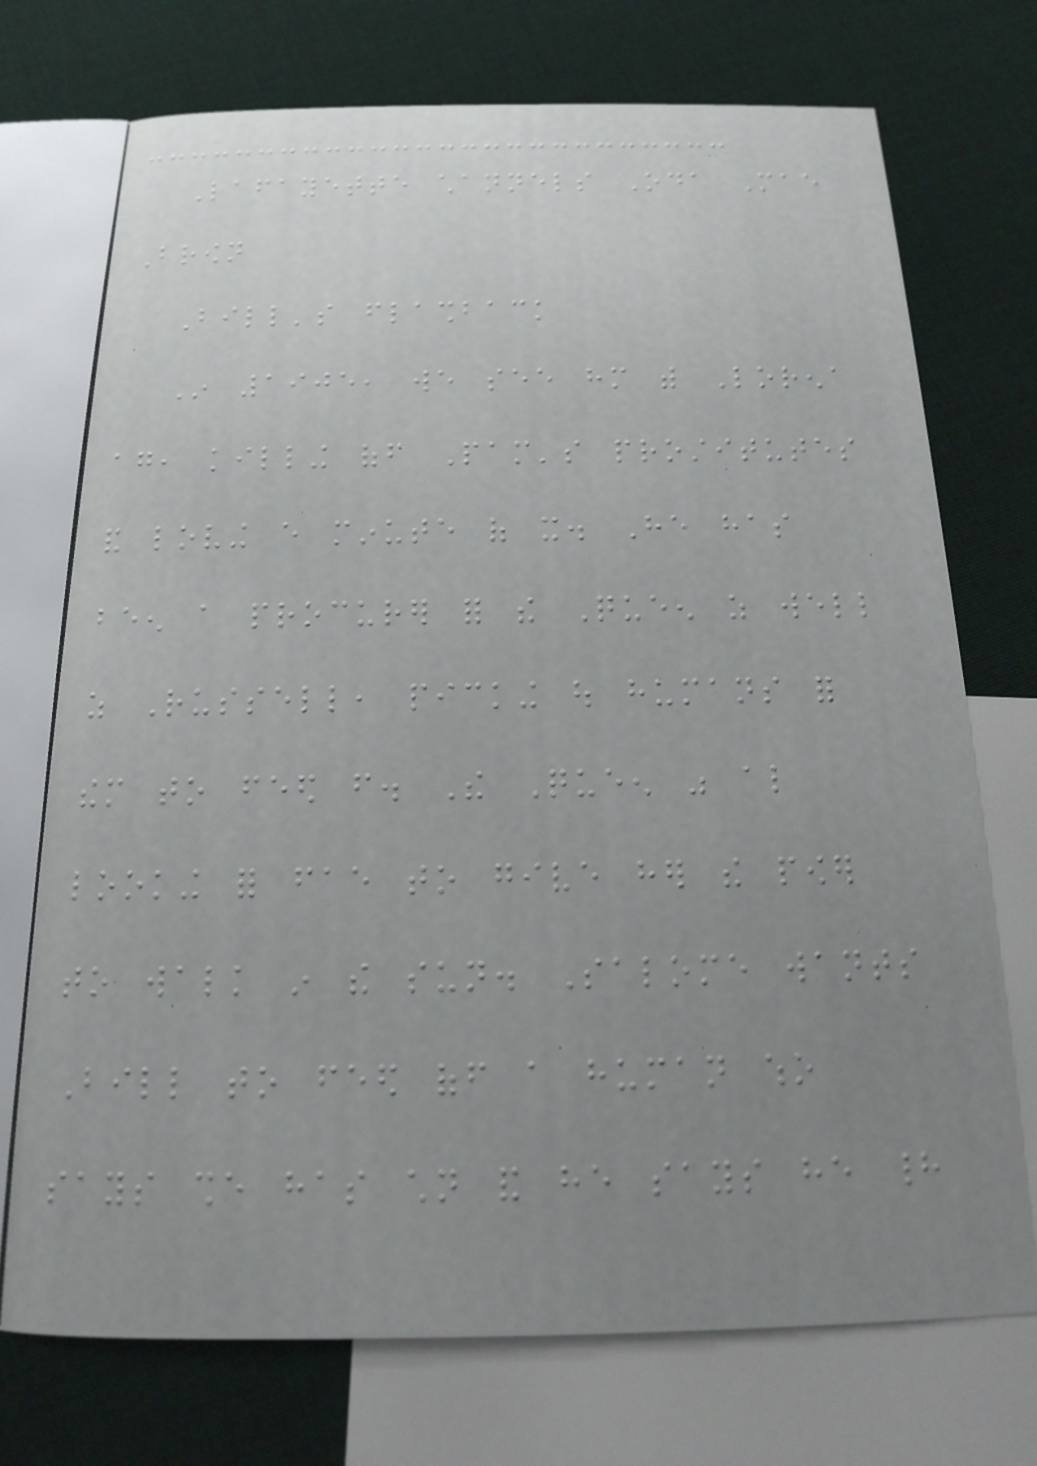Lafayette channels Oda Mae
Brown
Bill's flashback
In 1905, we see him with Lorena
again, killing off Pam's prostitutes
and loving every minute of it. He has
been a procurer for the Queen as well
as Russell, picking out humans for
them to feed from. The Queen was also
looking for fae to give her the power
to walk in the sun. Salome wants
Bill to feed off a human who
says she has children and he says he had
